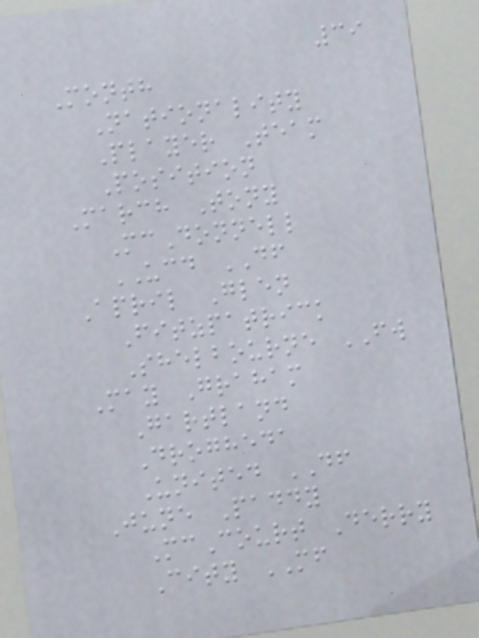39
Month
Nationality
Player Team
Position
March Tony
McDonnell
UCD DF
April Glen
Fitzpatrick
Shelbourne FW
May Graham
Gartland
Drogheda
United DF
June Paddy
McCourt Derry
City MF
